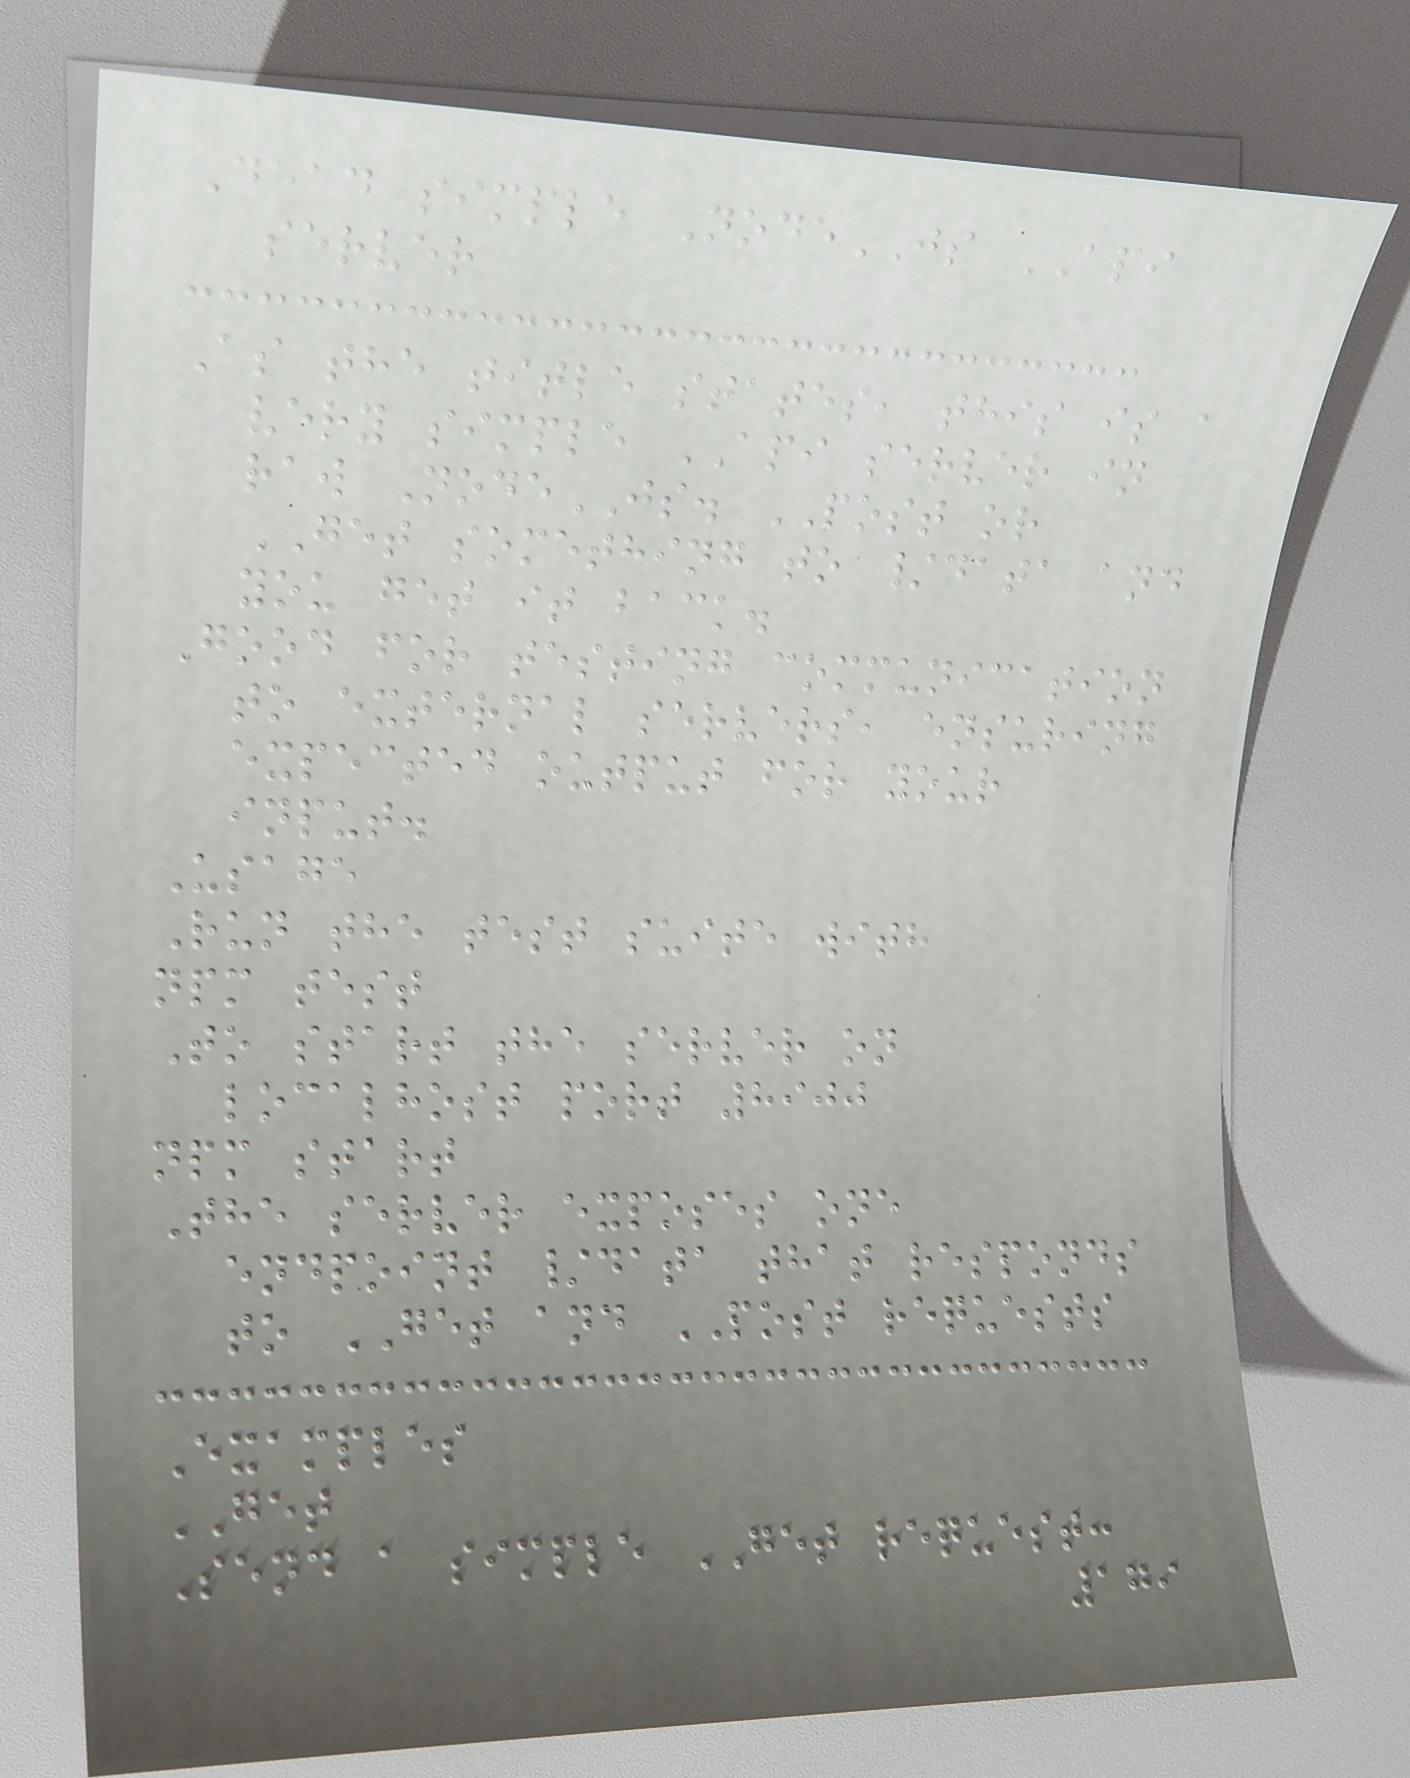Dead simple NodeJS API
server
As the title states, this is a
very simple API server in
raw NodeJS. POST or
GET something to /data and
you get it back.
Good for testing communication
to external servers, ensuring
expected output for your
input.
Usage
Run the test suite with
npm test
To start the server on
localhost port 8900
npm start
The server exposes one
endpoint /data that responds
to GET and POST requests
Examples
GET
Send a simple GET request:
179
